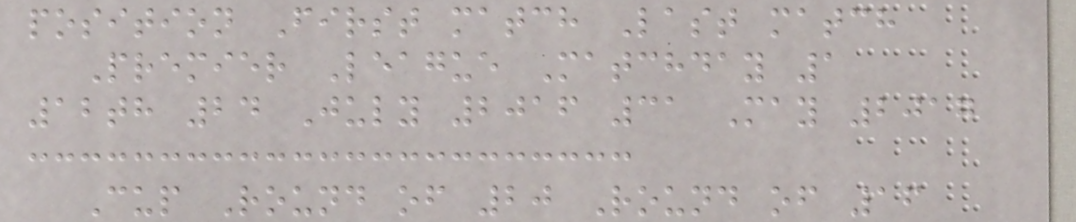position First match Last match
Premier League Matchday 1
12th 24 July 2016 31 May 2017
Cup Round of 20 Round of 16
